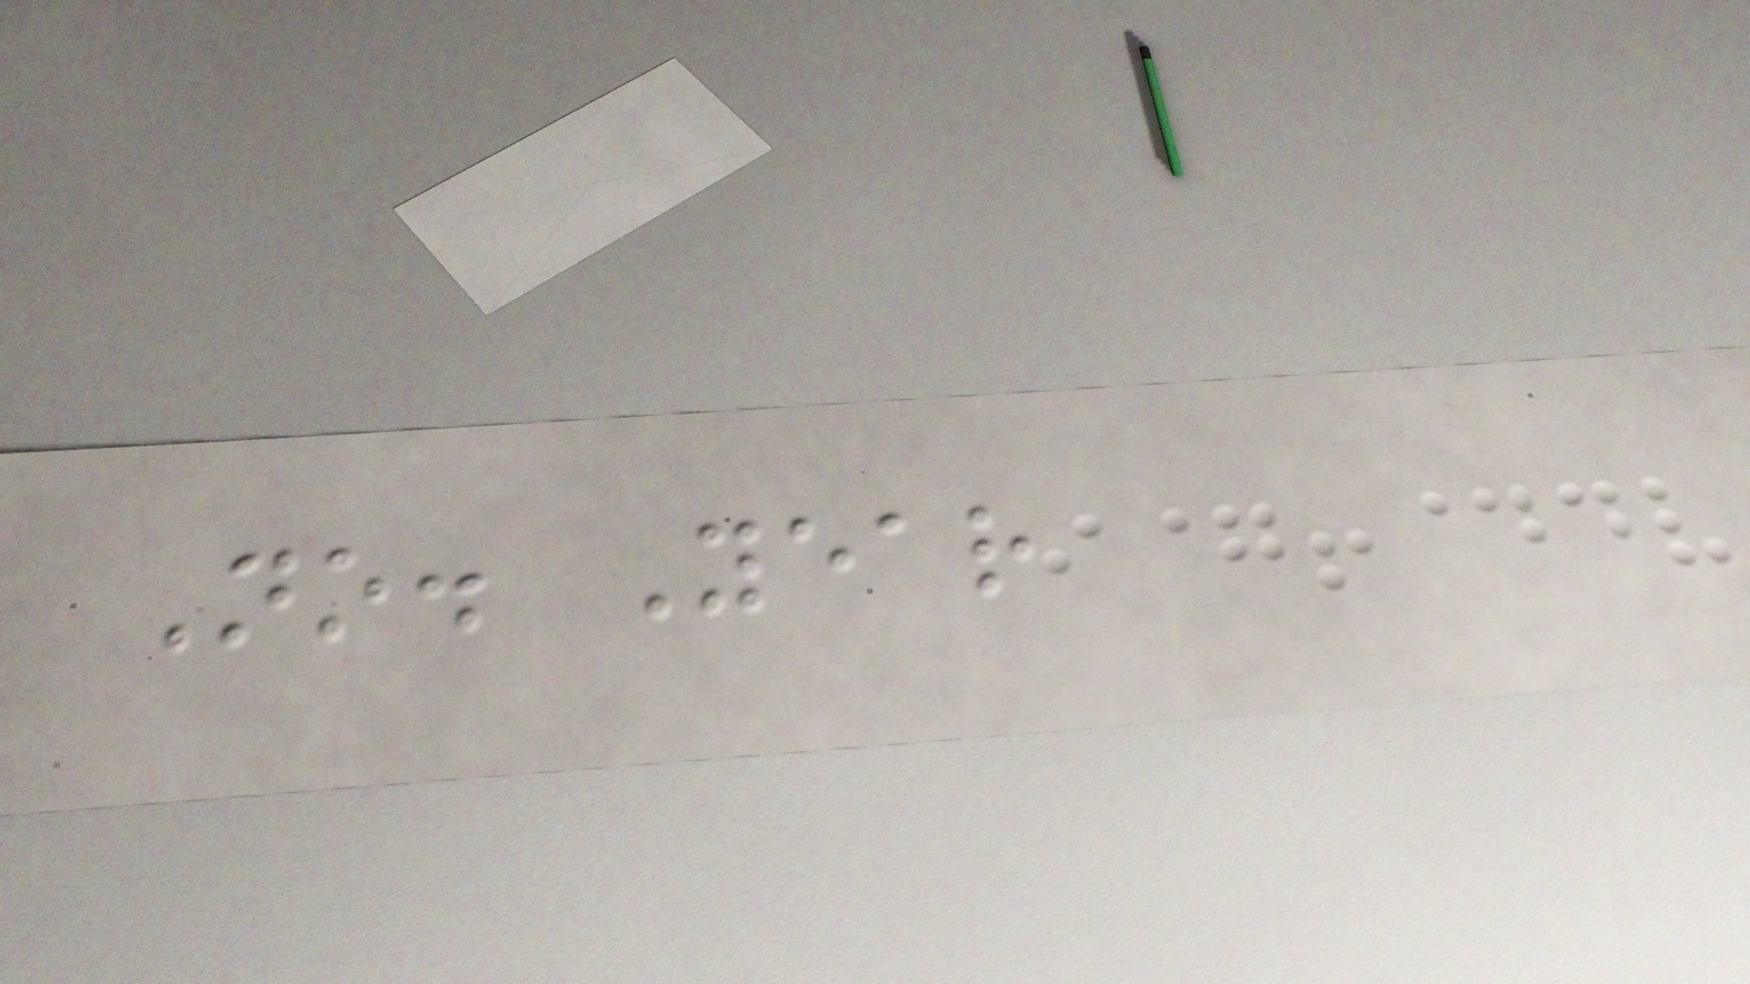No. Year
